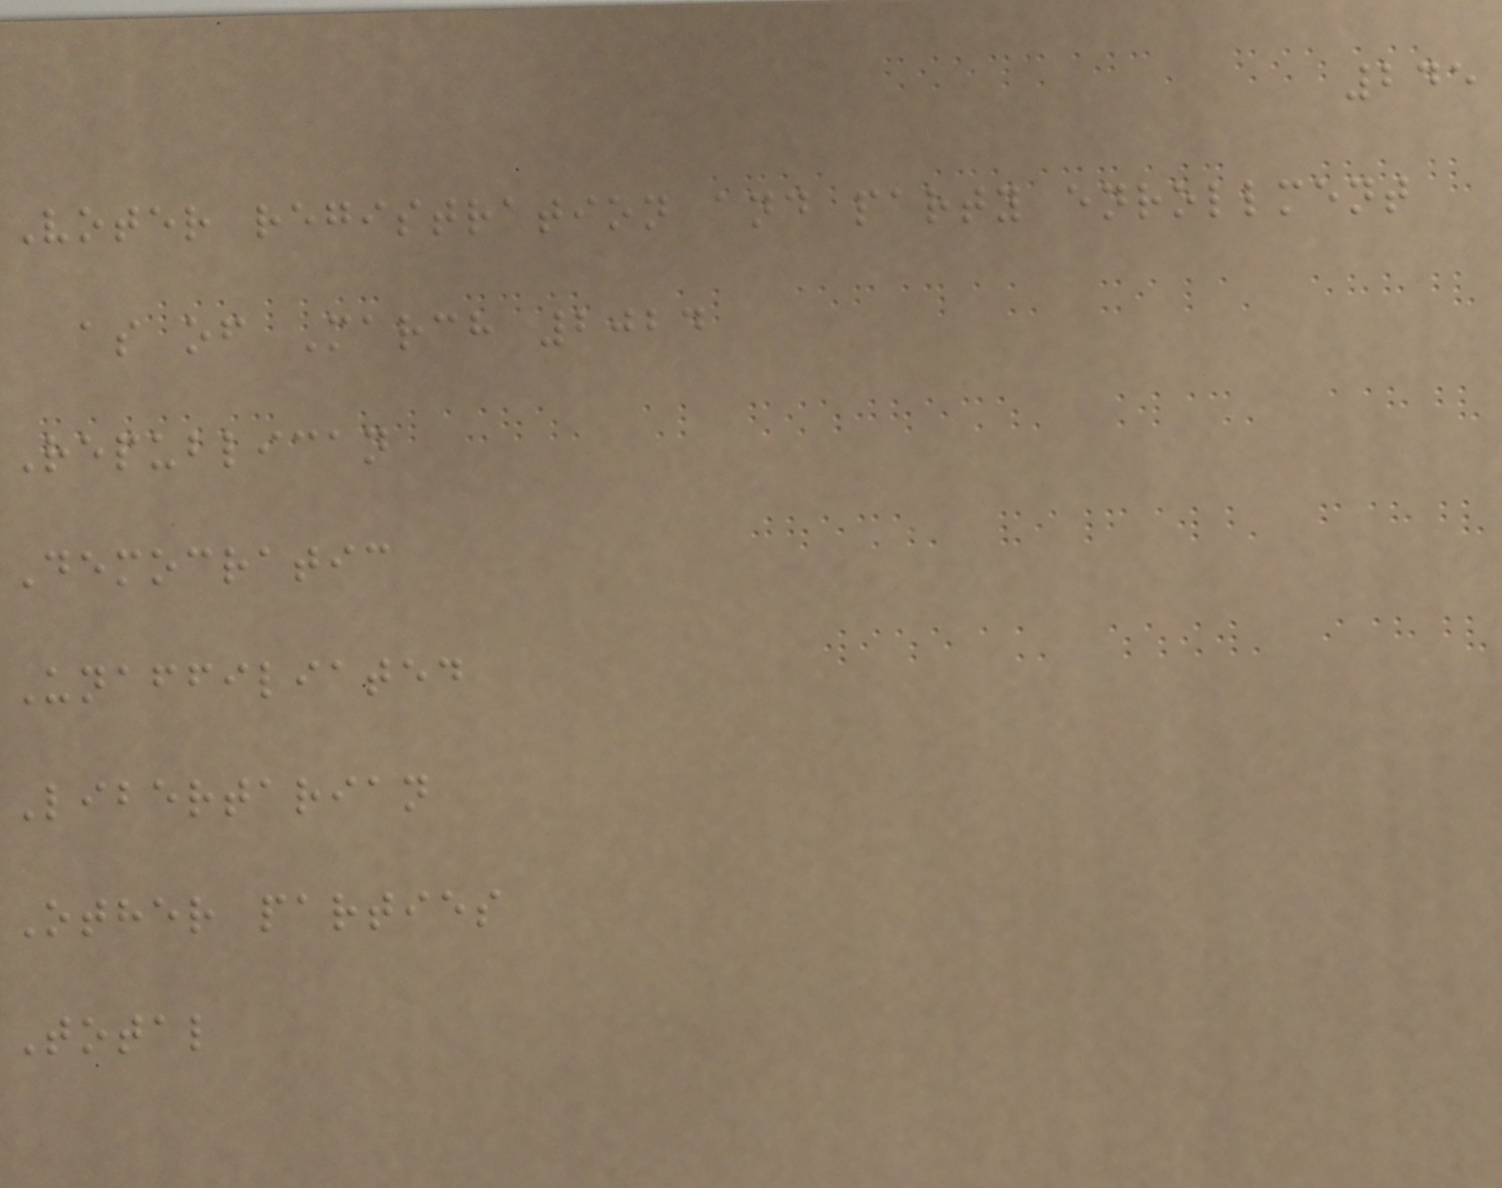245
Voter registration and party enrollment
as of March 2024
Republican
Democratic
Unaffiliated
Libertarian
Other parties
Total
